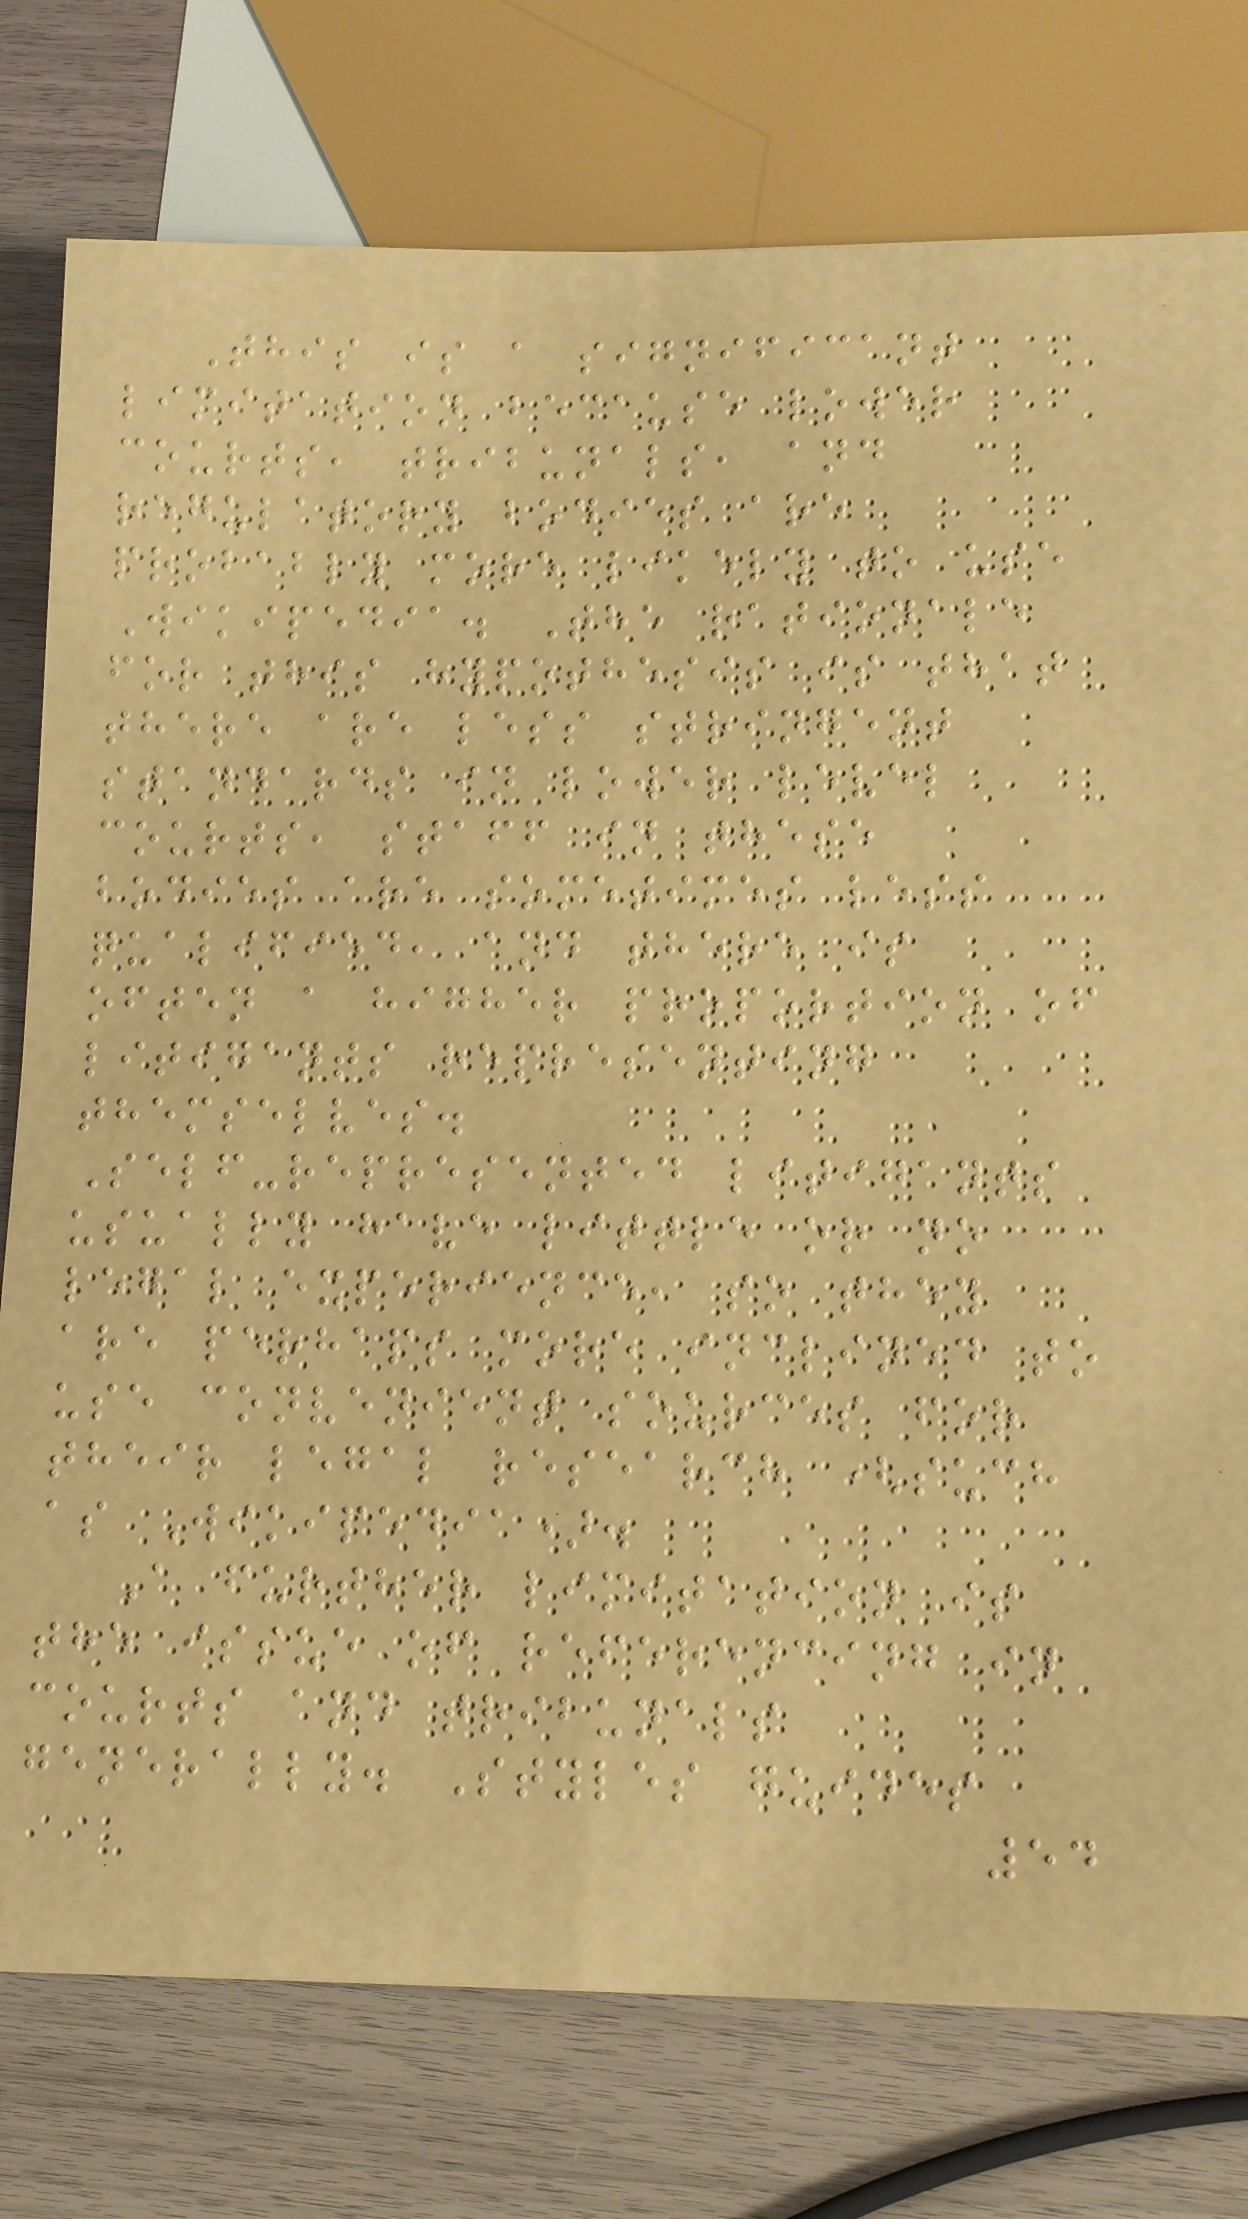This is a significant
limitation because lower
courts, tribunals, and
regulatory bodies are
probably more likely to use
Wikipedia. The rationale
for this hypothesis is that
there are less stringent
standards in lower level
courts, staff in these
bodies are sometimes less
qualified, and there is
often a higher proportion of
litigants representing
themselves.
Self-represented litigants
usually have little or no
legal experience, so they
are perhaps more inclined to
use convenient sources for
their legal research (such
as Wikipedia).
A further limitation is
the issue of referencing in
courts and tribunals
generally. Styles guides
54
